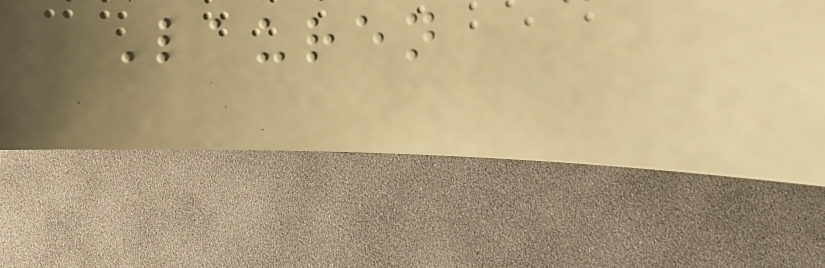Lauren
